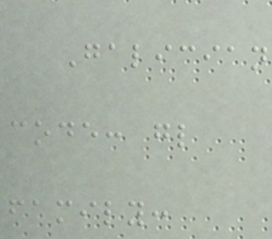Galician
code: gl
family:
